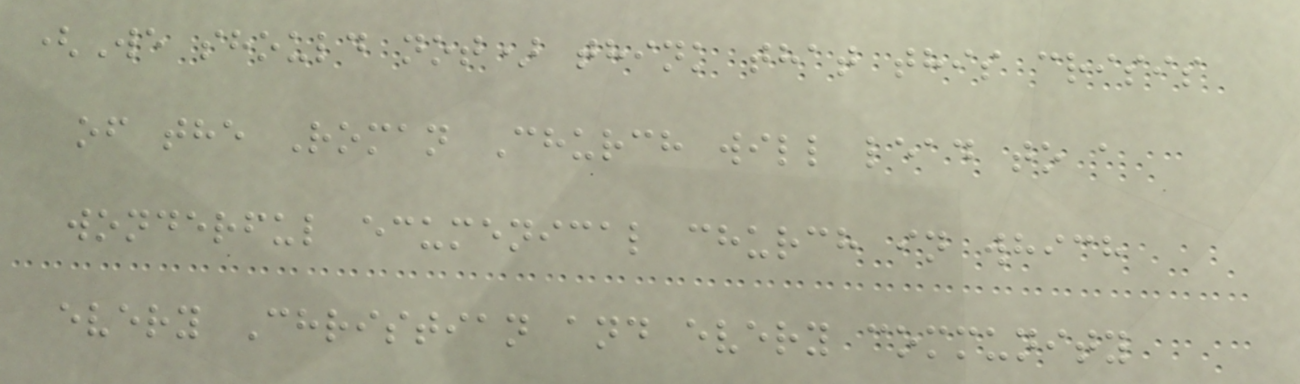(We should not) think that this crisis
of the Roman Church will lead to a
wonderful ecumenical church in which
every Christian and every community
